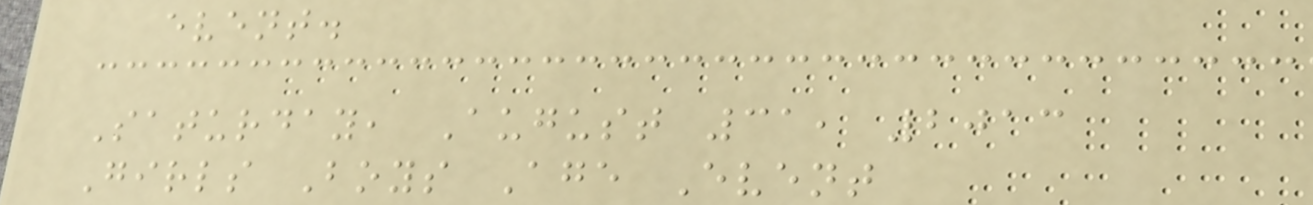event.
Saturday, August 31, 2013
Girls Boys Age Event
